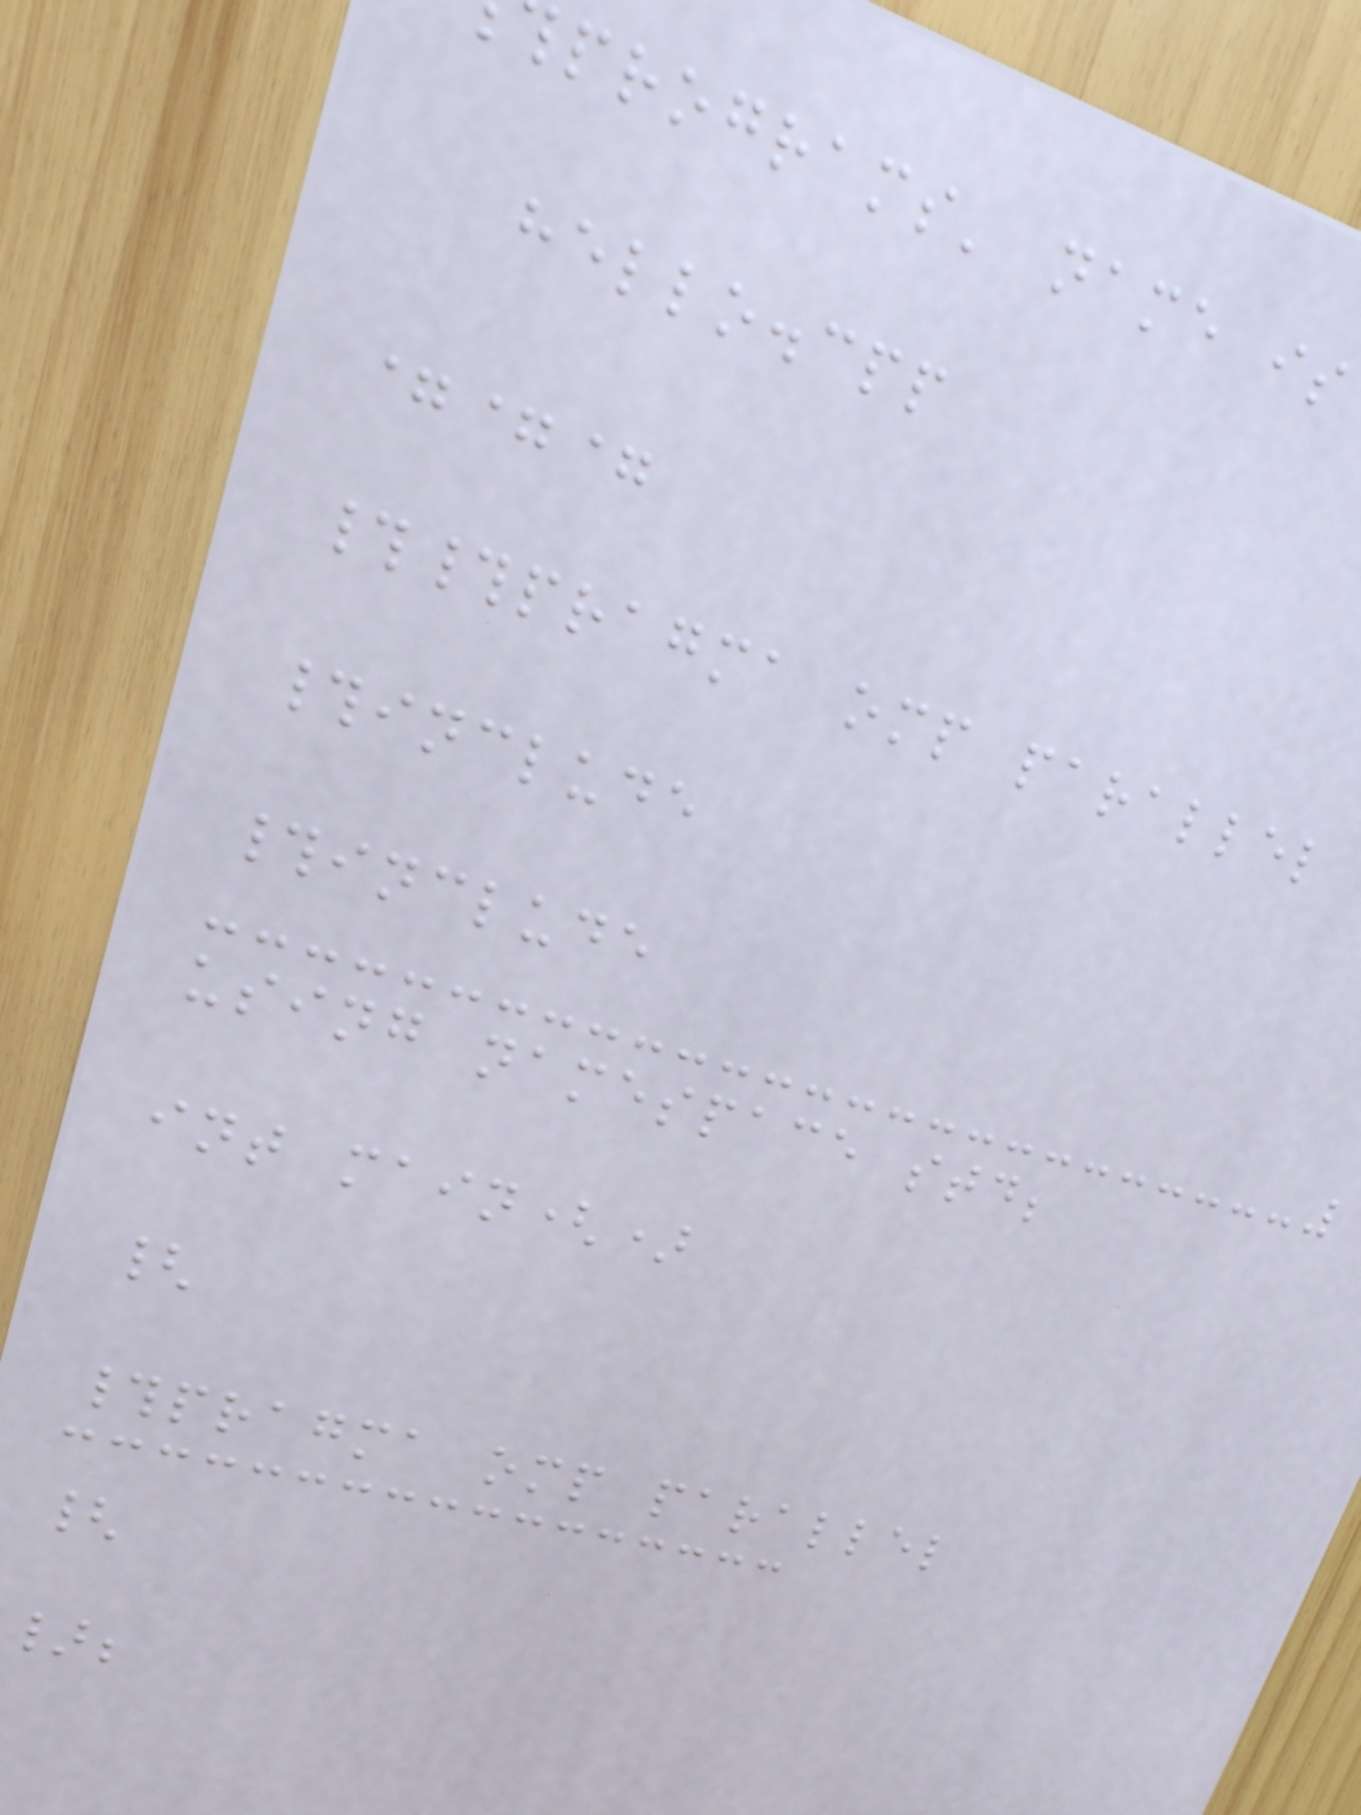programs' name is
hello.cpp
===
##pragma omp parallel
#include
#include
using namespace std;
int main()
{
#pragma omp parallel
{
};
